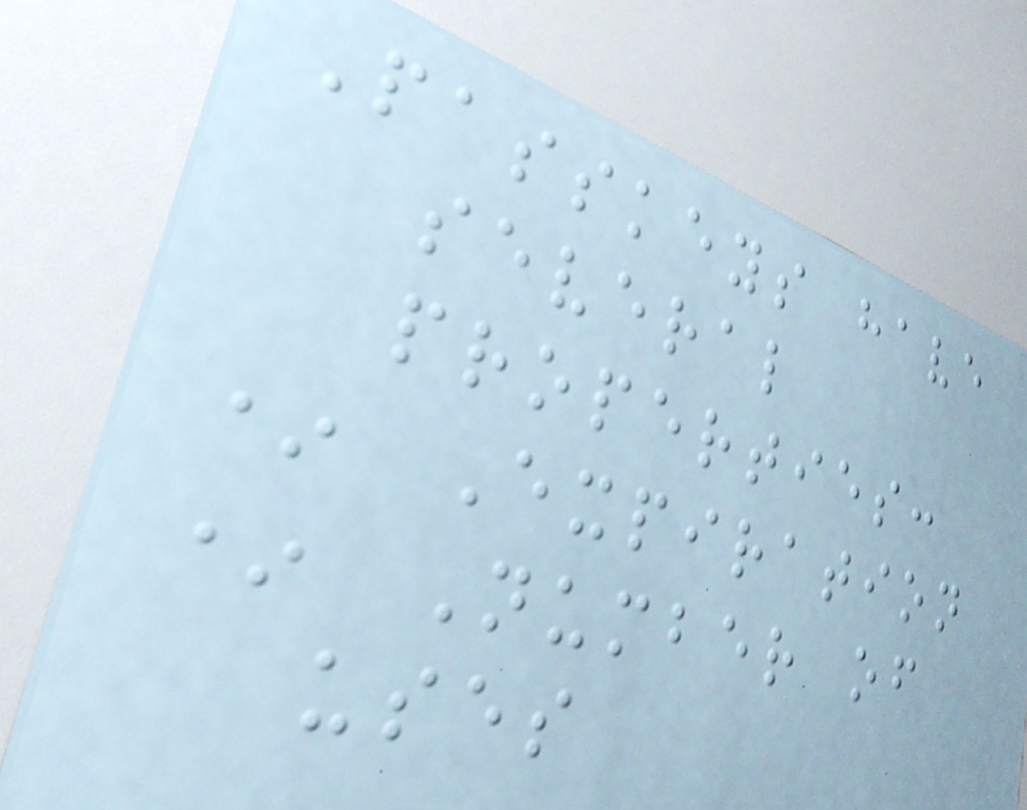Passkeys have
several
properties:
* Expiration
* Number of
uses
